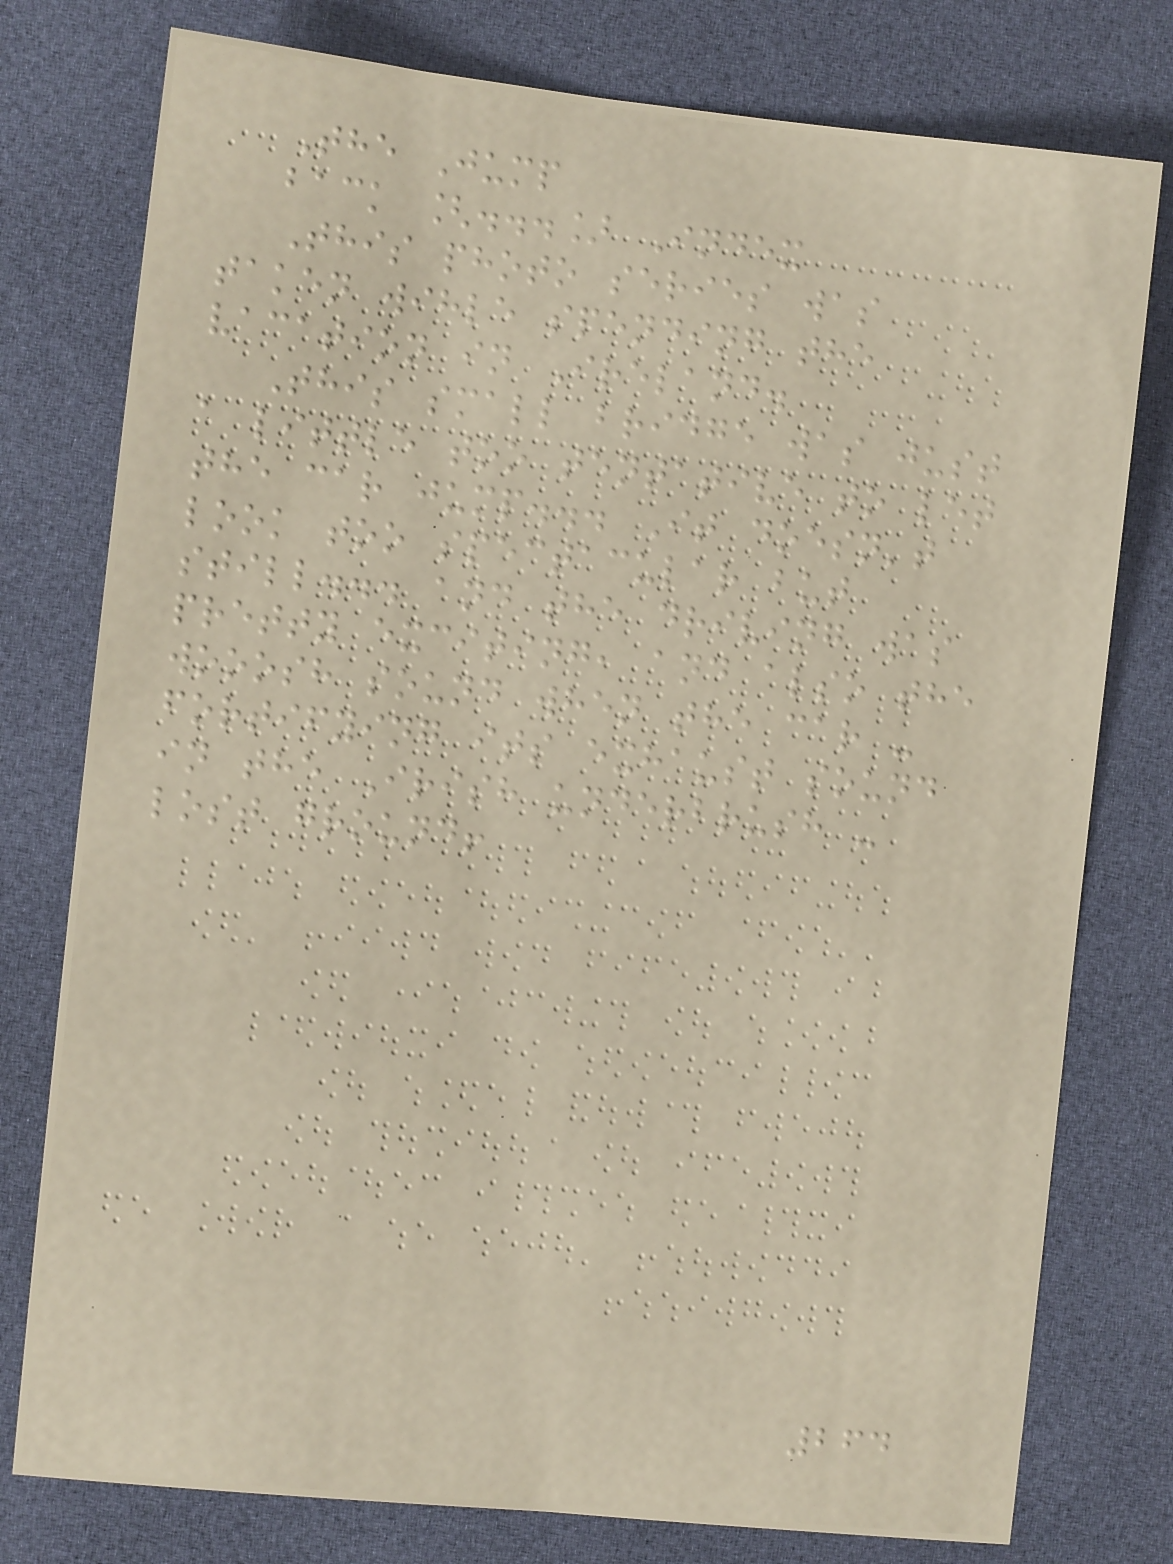The Jump
back [...] Index
This photo series was
taken wihle spending the
vacation in Ireland.
This small bridge was just
a little too tentative to let
the car jump... It doesn't
look too spectacular but
still... and the driving was
pretty exciting, and also the
wooosh sound when the car -
fortifying its exhaust sound
in the Irish underbrush -
lost ground!
264
